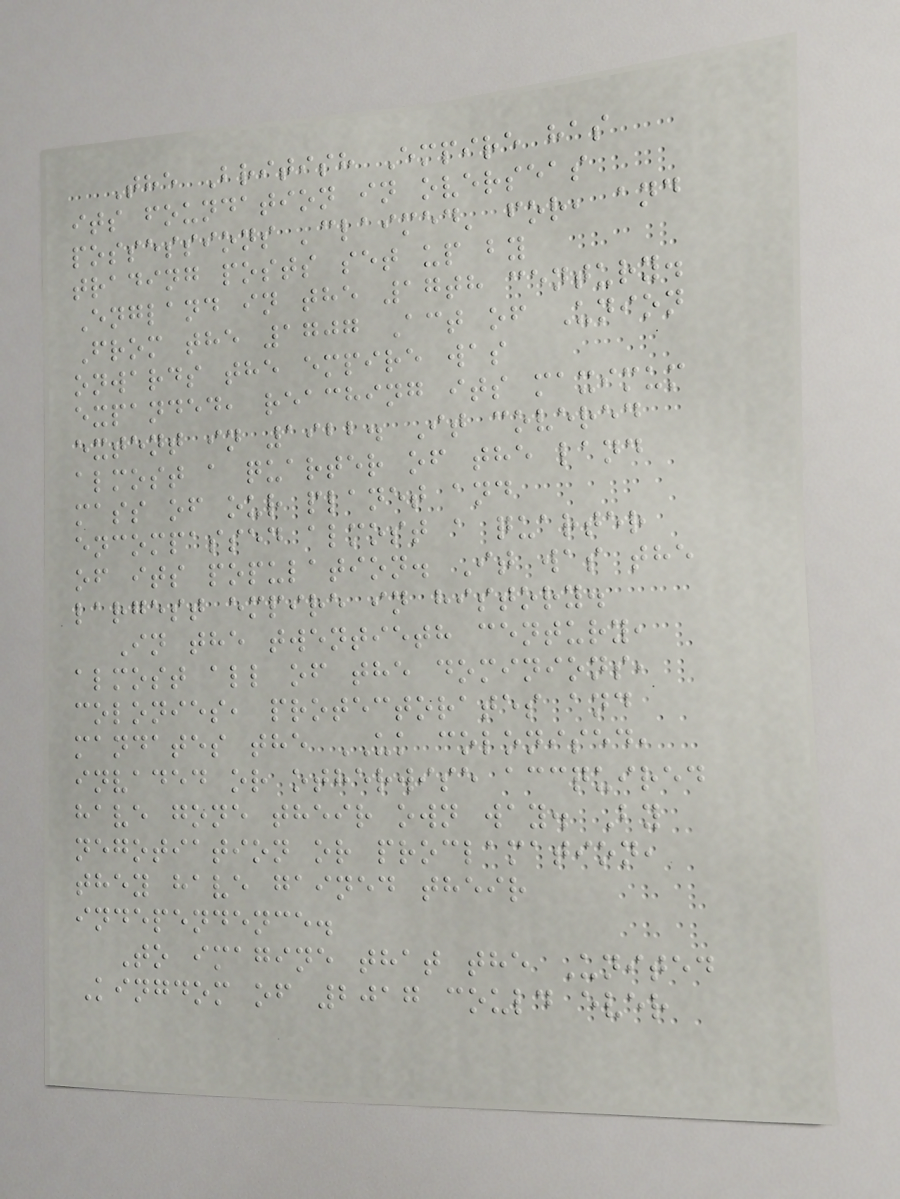The British Empire has
its foundation in overseas
possessions 'claimed' for, and
trading posts set up by
England in the 17th century.
From the 1707 Act of Union
onwards the empire was
expanded, reaching its maximum
extent in 1922. It covered
almost a quarter of the land
mass of our planet and
encompassed almost a quarter
of its population. It was the
largest empire in history.
In the twentieth century,
almost all of the dominions,
colonies, protectorates and
mandates the UK colonised,
invaded or otherwise accquired
have gone their own way. By
negotiation or proclamation,
they have gained their
independence.
To imagine that the United
Kingdom of 2017 could ever
